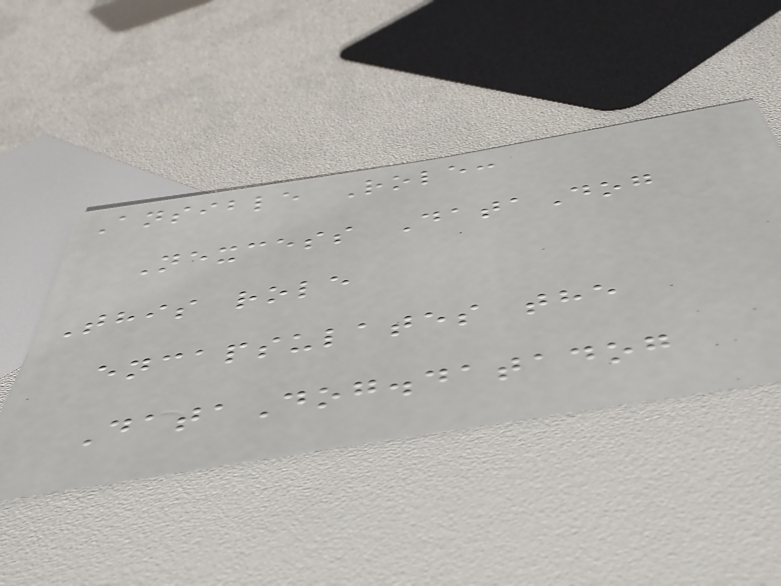Ansible Role:
Nexcess DataDog
This role
encapsulates the
DataDog.datadog
